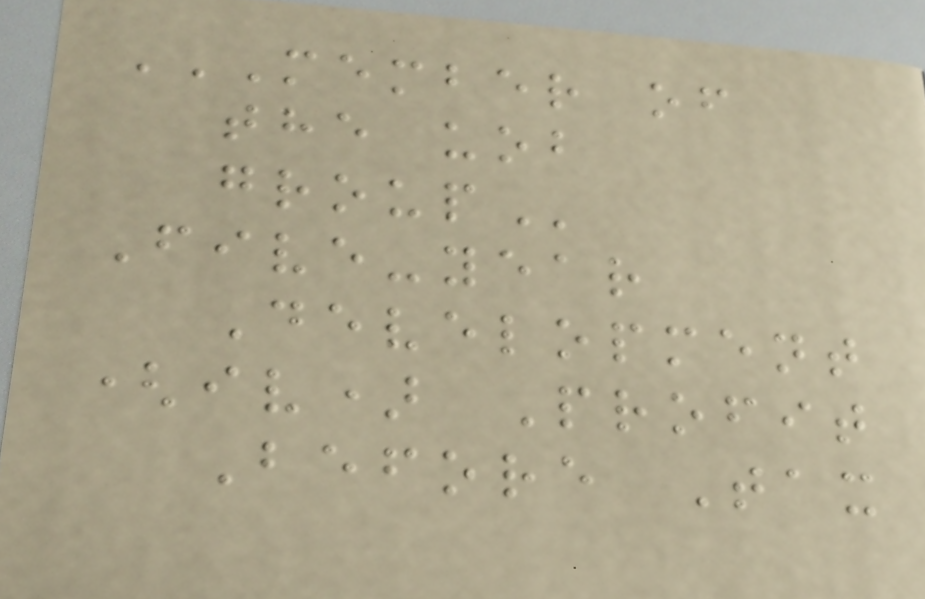MEMBER OF
THE UOB
GROUP
Five-year
Development
(iv) Profit
Before Tax
